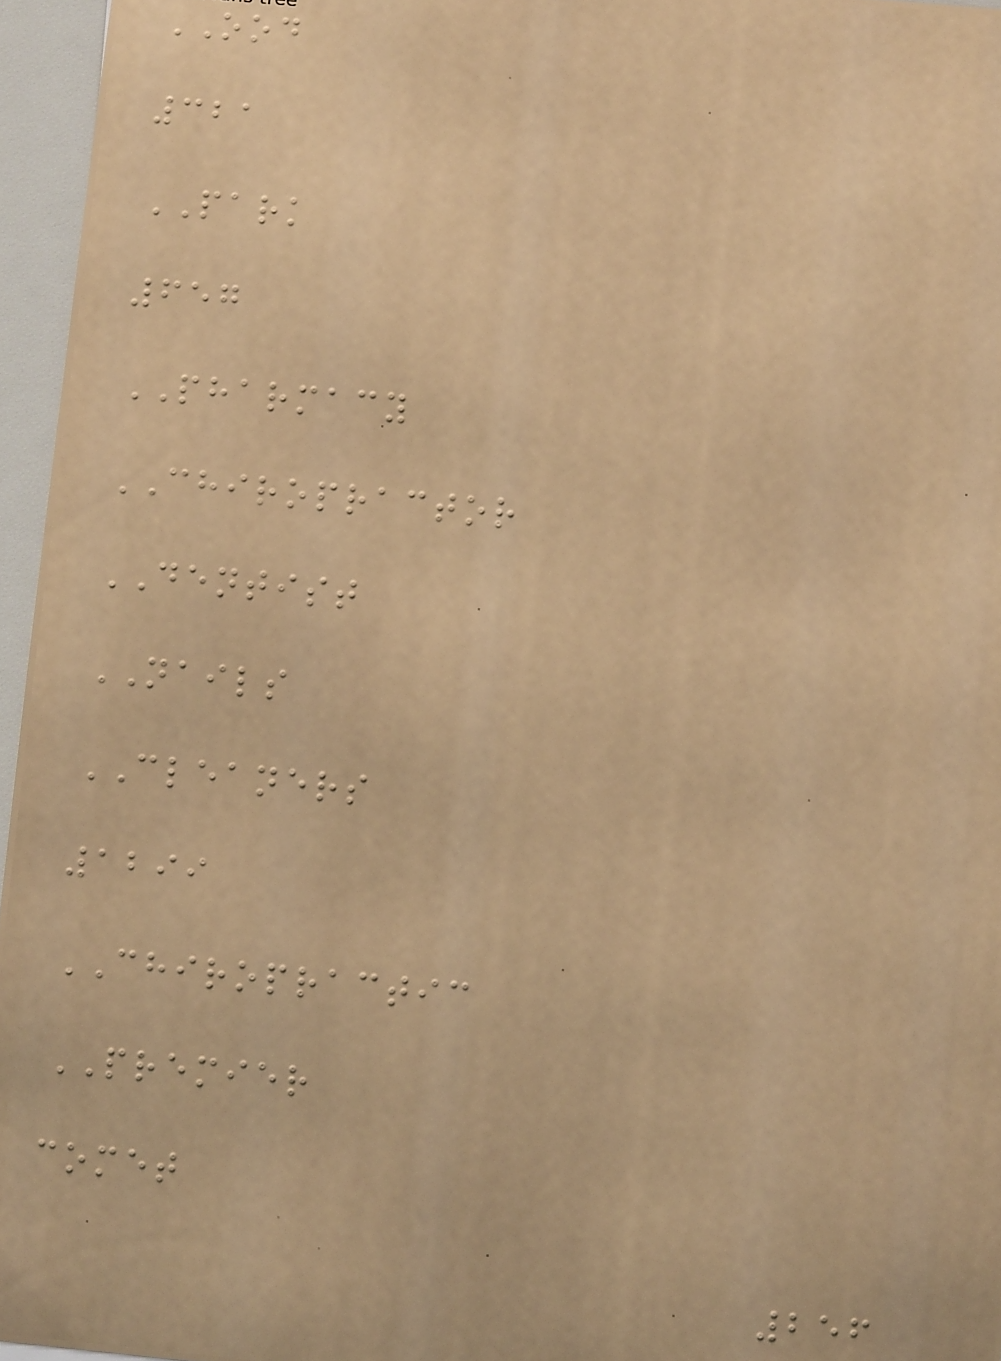OOD
321
PARK
657
PHARMACY
CHIROPRACTOR
DENTIST
NAILS
CLEANERS
1299
CHIROPRACTIC
PREMIER
comet
256
